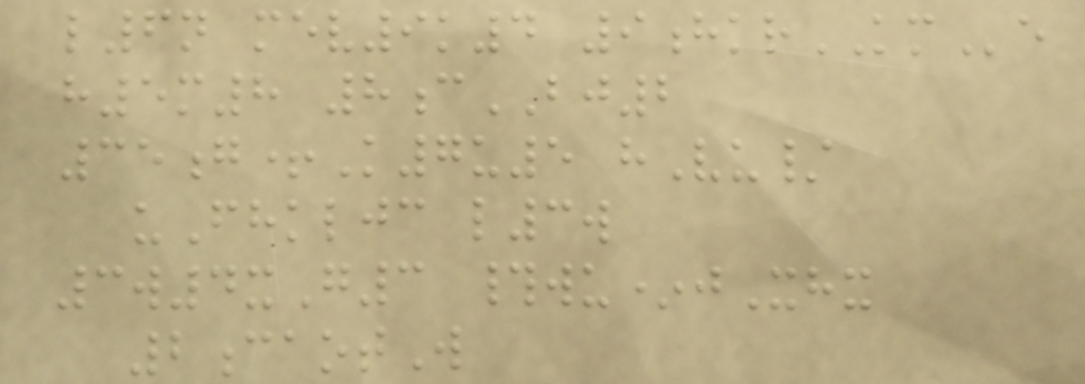l6n mev9k4 9hkrKMe
h5m8 8cBJ2
35g+K7u5 hVu/
uFhkljc l3w
3w4xG3 #wu*jXhx
2caotW
